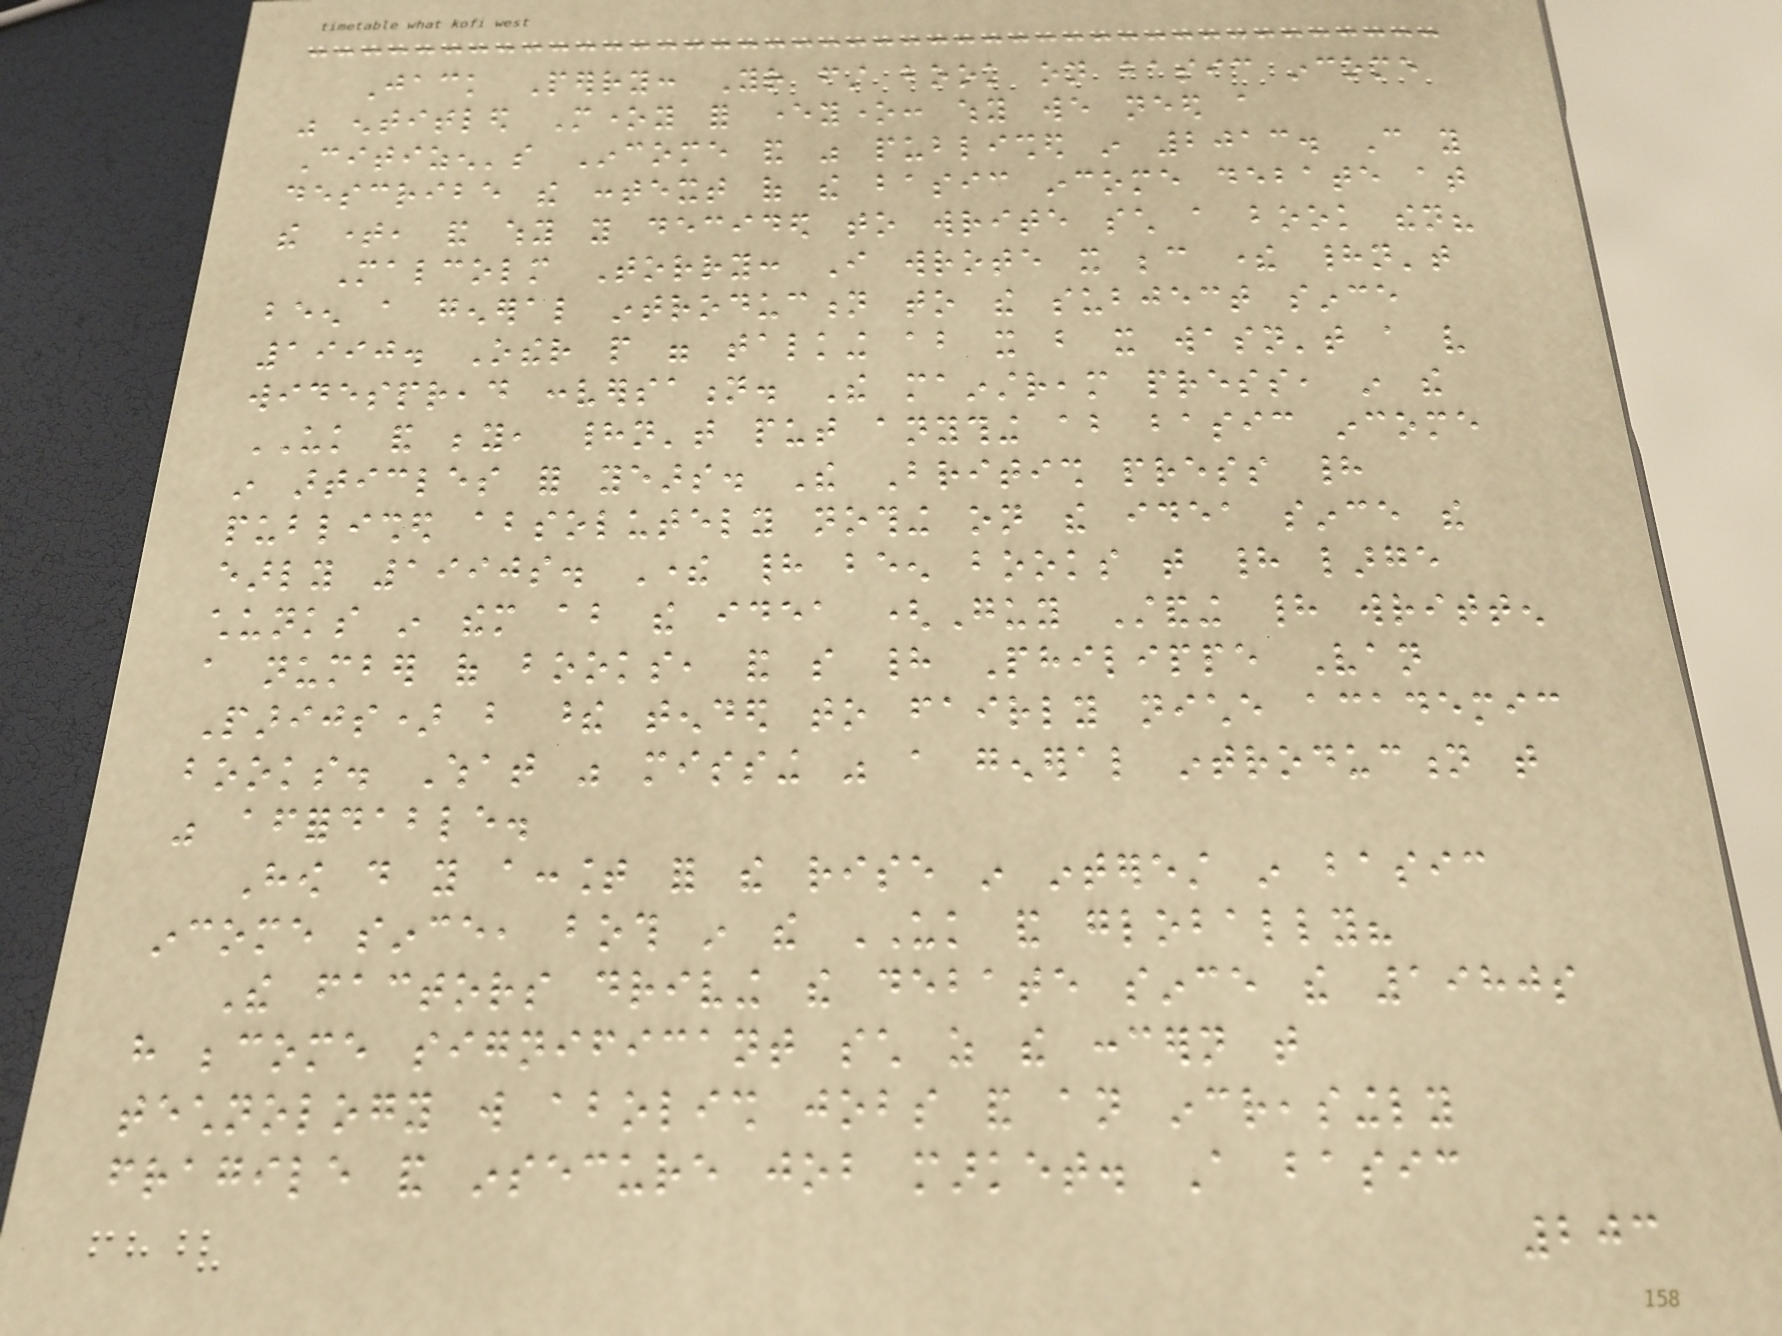Jack Perry: Your first book on basic income
was entitled Money for everyone: why we need a
Citizen's Income and was published in 2013. Can you
describe the context of the basic income debate at
the time, and why you decided to write such a book then?
Malcolm Torry: I wrote it because there hadn't
been a general introduction to the subject since
1990. Other people were talking about it but it wasn't a very
widespread conversation. The mainstream press, in the
UK and beyond, hadn't put anything about basic income
in articles for years. The British press had
published absolutely nothing on the idea since the
early 1990s. There had been books that had large
chunks in them about the idea (Guy Standing had written
a number of books, and so had Philippe Van
Parijs) but these tended to fairly niche academic
books. What was missing was a general introduction that
was affordable.
How do you account for the rise in interest in basic
income since, both in the UK and globally?
The factors driving the debate since the 1980s
have become significant such as the concern that
technology will abolish jobs and an increasingly
fragile and insecure job market. A basic
203
